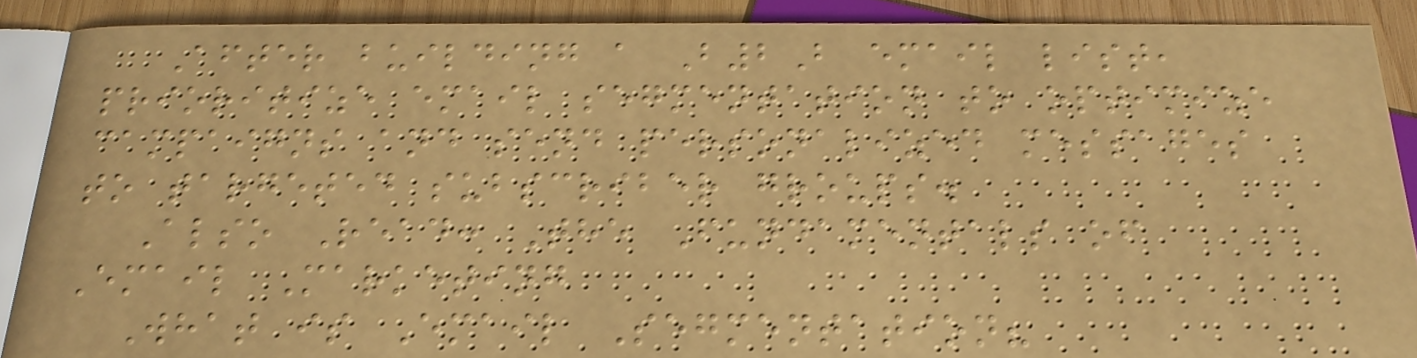After building a B2B email list,
prioritize email segmentation to optimize
campaigns and send personalized messages
to targeted subscriber groups.
Also Read: The Fundamentals of
Email Marketing
What is Email Segmentation?
